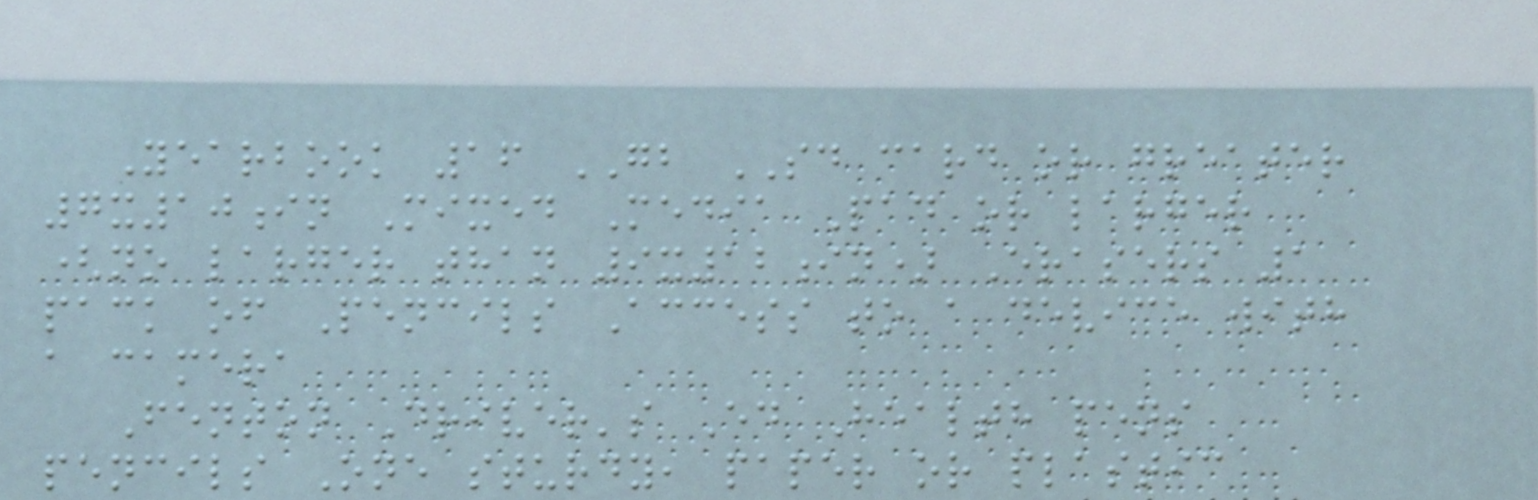Yearbook 16 GB SD card or greater
7x10in Mixed Media Pad or larger
(no larger than 9x12in) Erasers 1
pack of Pencils Access to a device with
a camera
Fenton Driver's Ed Health pens
pencils One sturdy, paper or plastic
